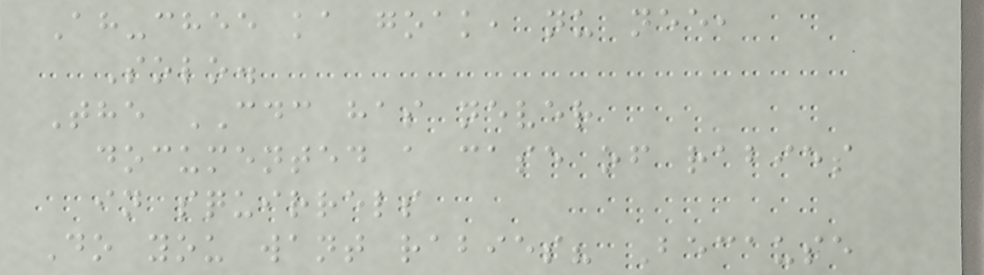Ah-chee ka goak, nu nee,
Solo.
The CDC has never
documented a case of rabies
in squirrels
Do you want rabies? Because
